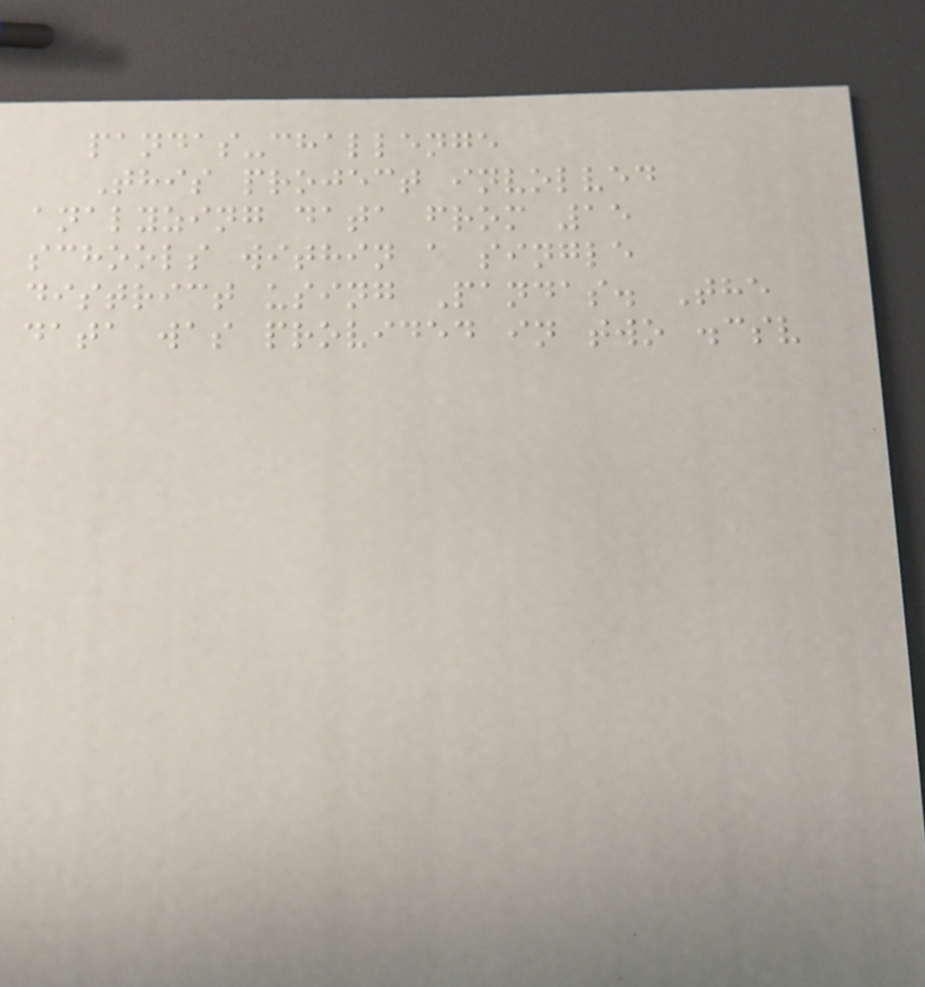pandas-challenge
This project involved
analyzing data from 15
schools within a single
district using Pandas. The
data was provided in two .csv
